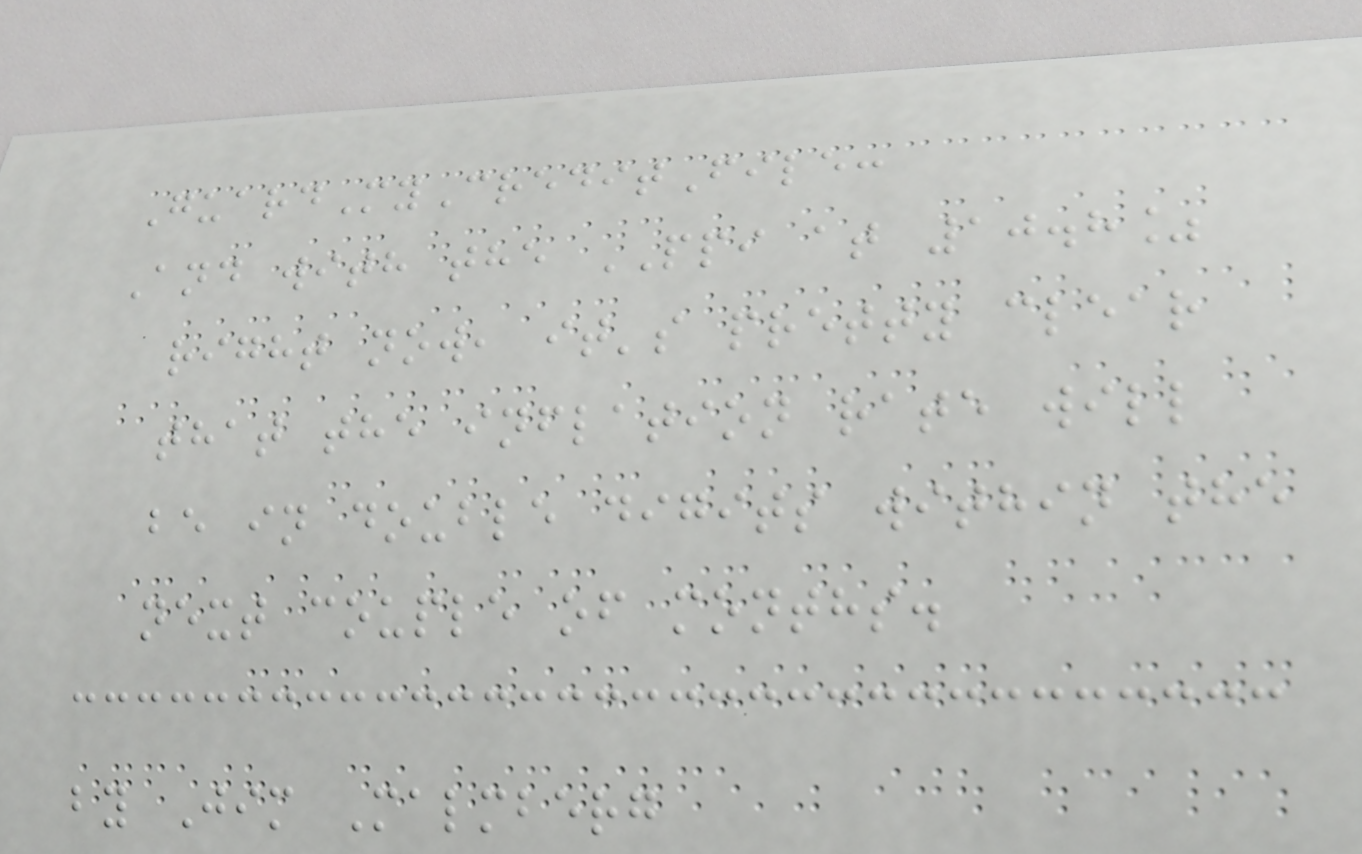GuardMyCreditFile:
And with the PPI at 10.8%
right now, it's pretty clear
that the inflation rate will
be in double digits within the
next couple of months.
by Jim Malmberg
